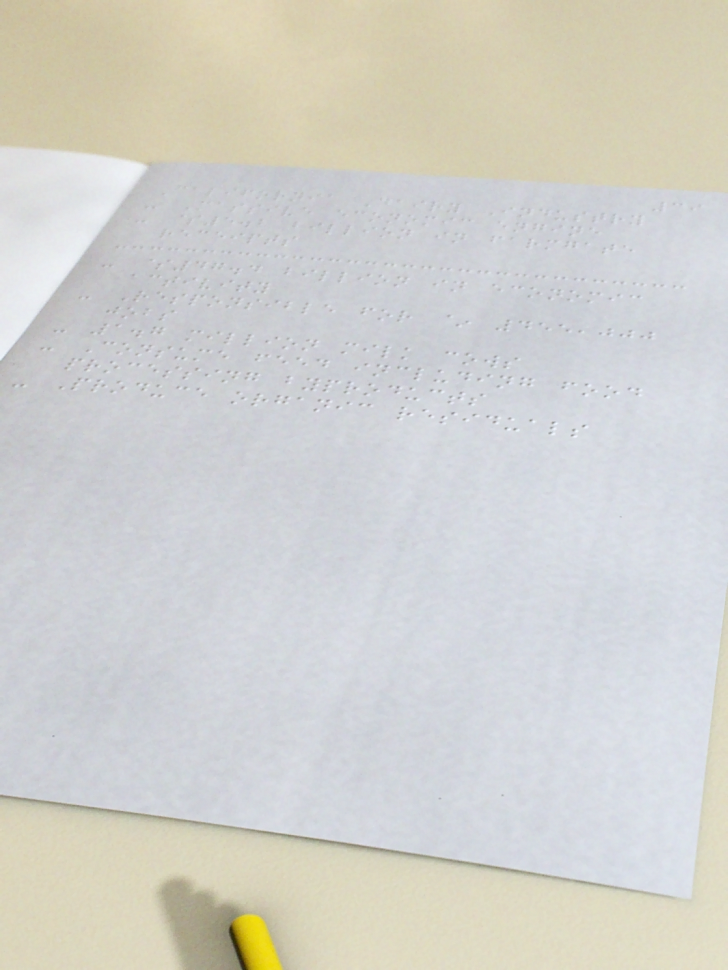39
California Dairy Industry
- Massive economic engine
- $5.2 billion in farmgate
receipts
- $47.4 billion in economic
activity
- Responsible for ~ 455,000
jobs
- 1.7 million milk cows
- Consume feed including food
processing byproducts
- Produce organic residuals
